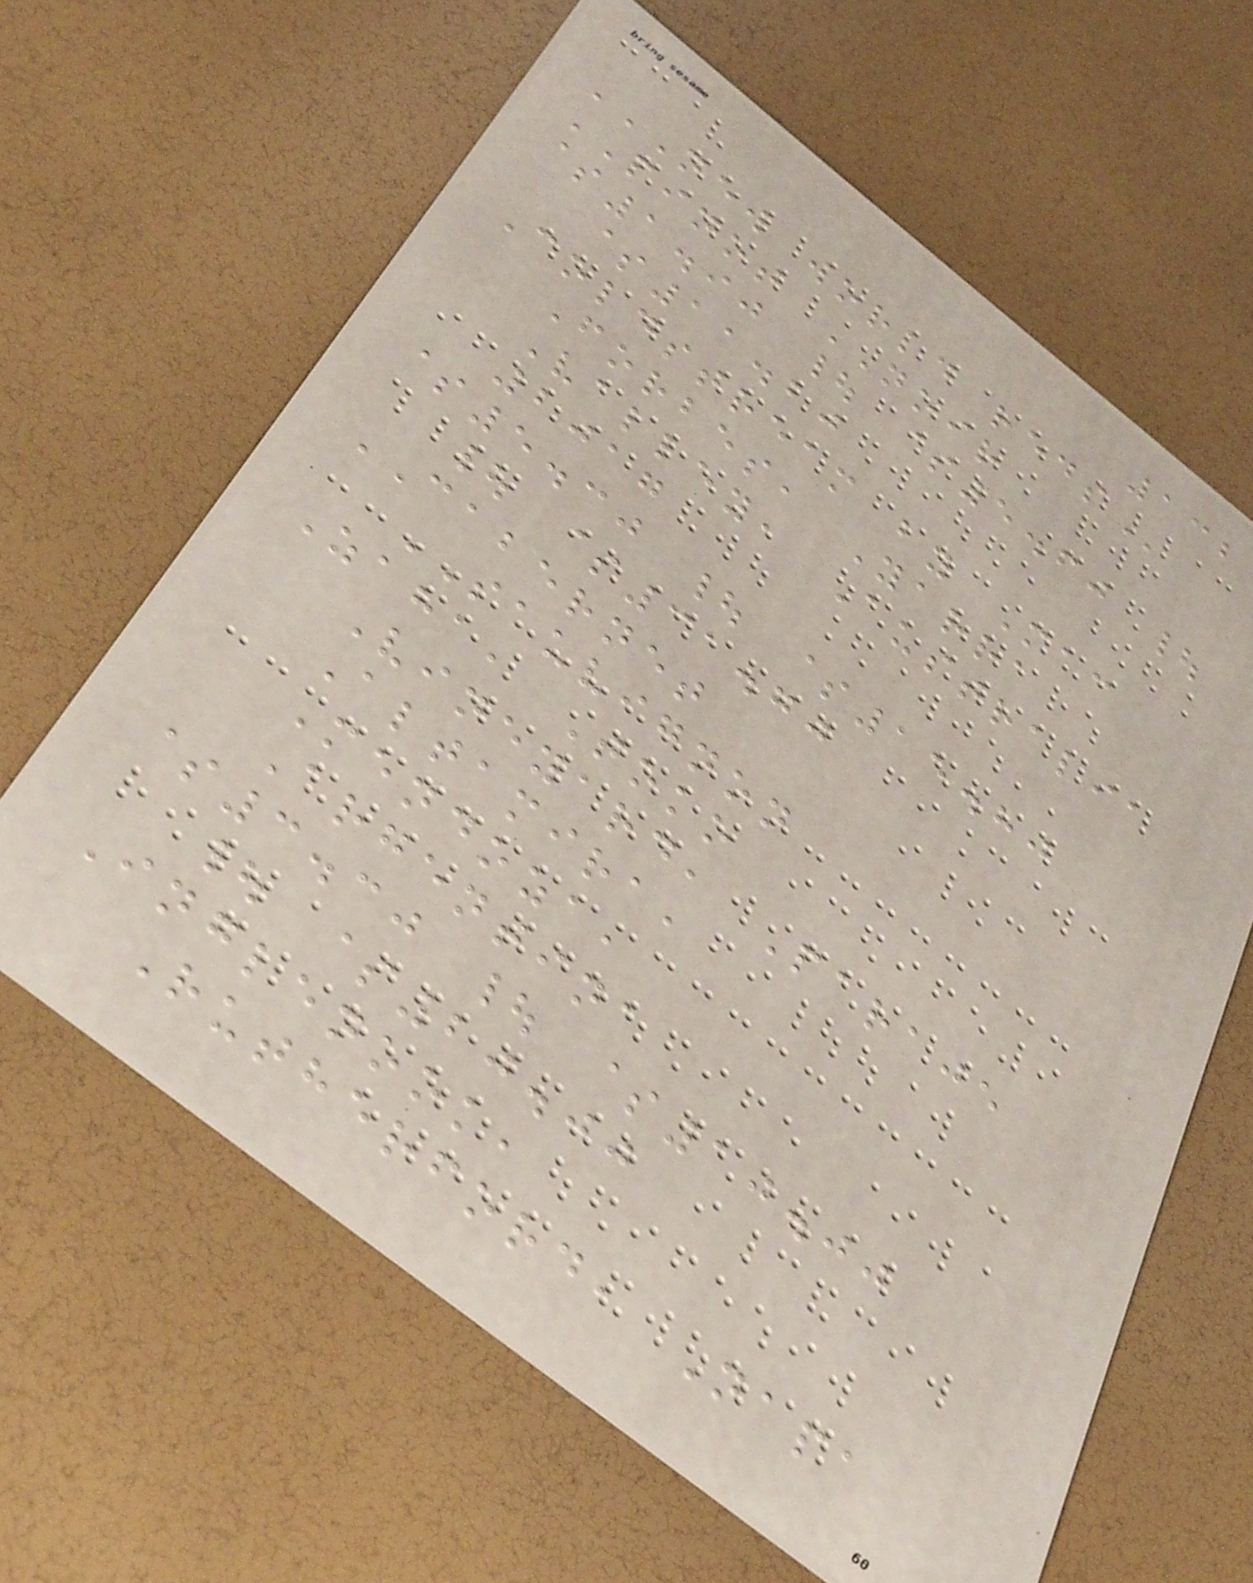132
NEW WORLD REDS
PINOT NOIR
$1.90 | $5.60 |
$11.20
Coldstream by Mac
Forbes, Yarra
Valley, Australia
2017
$5.30 | $15.80
| $31.70
CABERNET
SAUVIGNON
Zaha, Toko
Vineyard, Paraje
Altamira,
Mendoza,
Argentina
$3.30 | $10.00
| $20.00
Inglenook,
Rutherford, Napa
